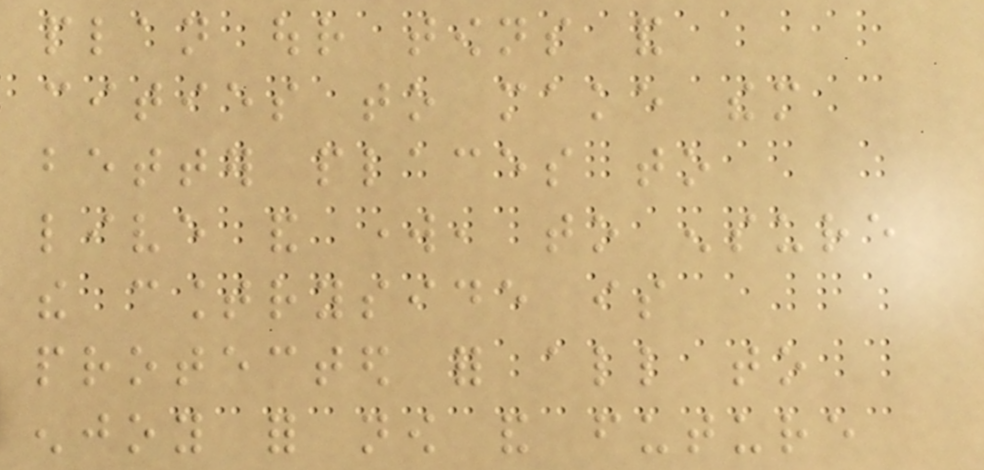plan our towns and
cities to make them
better places to
live and work, to ensure
the countryside is
protected for all to
enjoy for now and future
